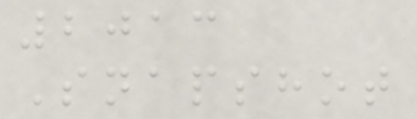2013
Snapshot
